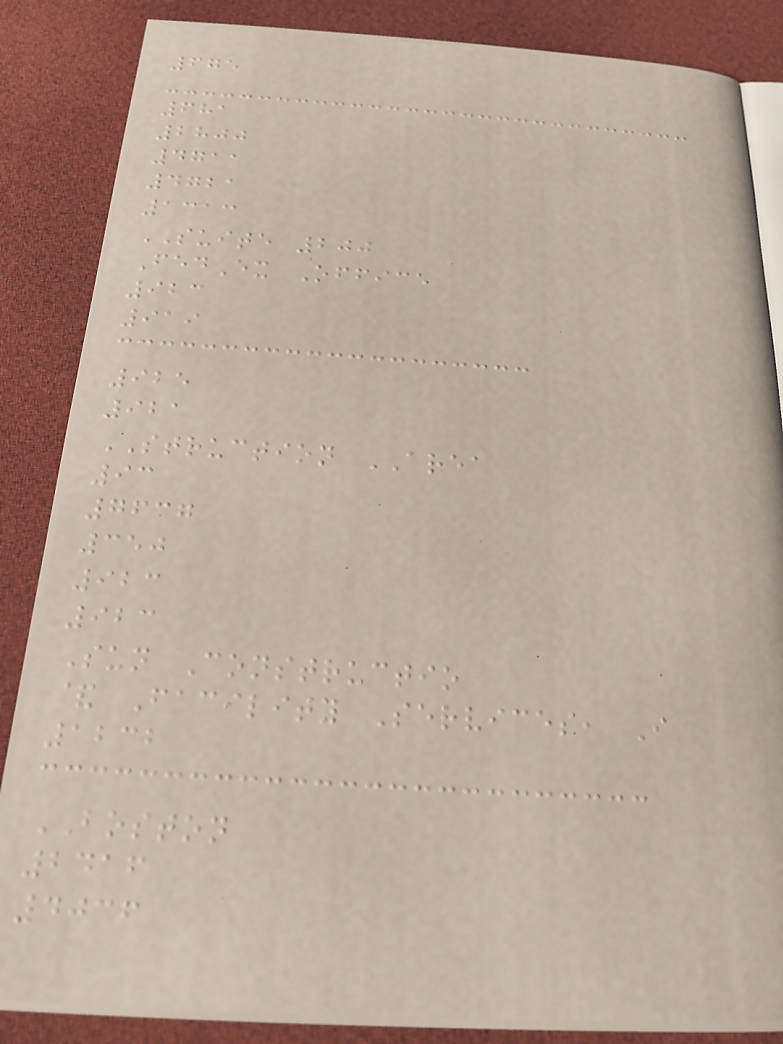675
681
2800
4711
4721
1313
SUITE 200
FedEx Office
923
919
925
921
STRUCTION AREA
93
7637
350
923
923
Sun Constructio
& Facility Services, I
1232
BOSTON
2416
4036
